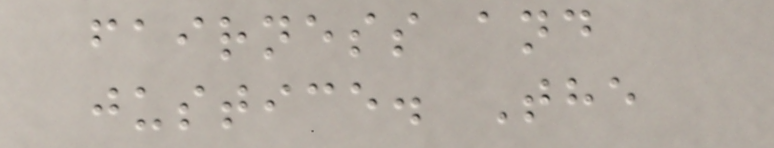fairness and
justice. The
